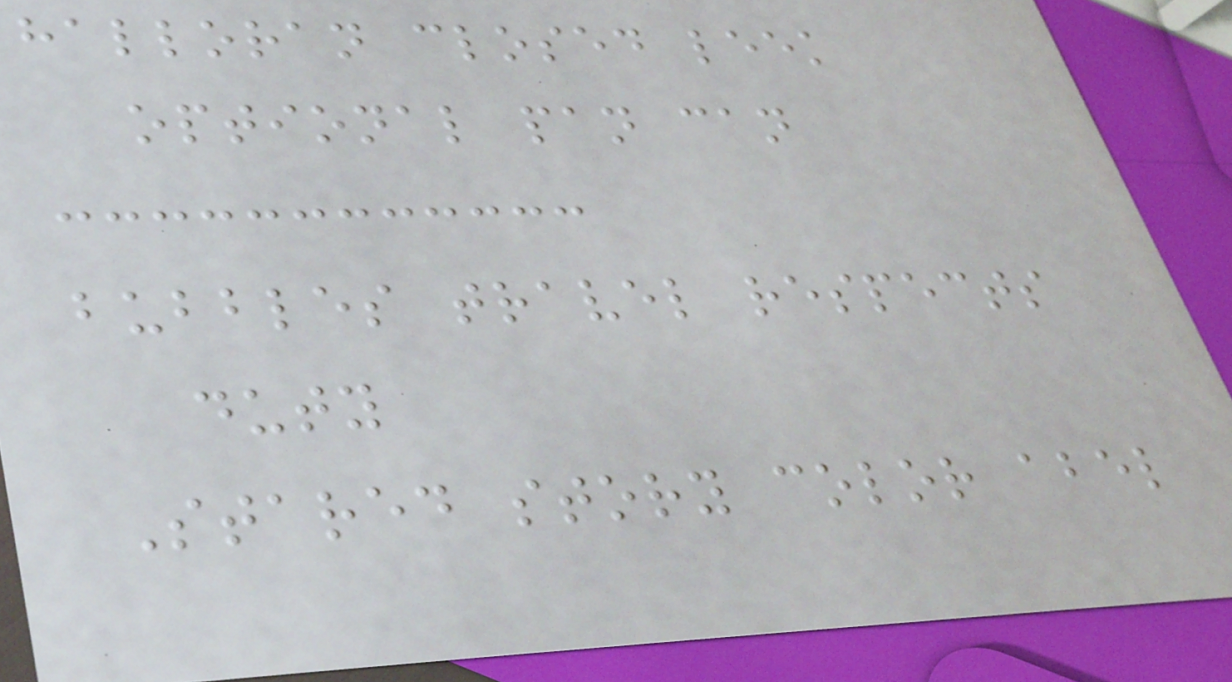halloran closed leek
optional pan can
bubbles travel respects
duty
Stared story color abel
